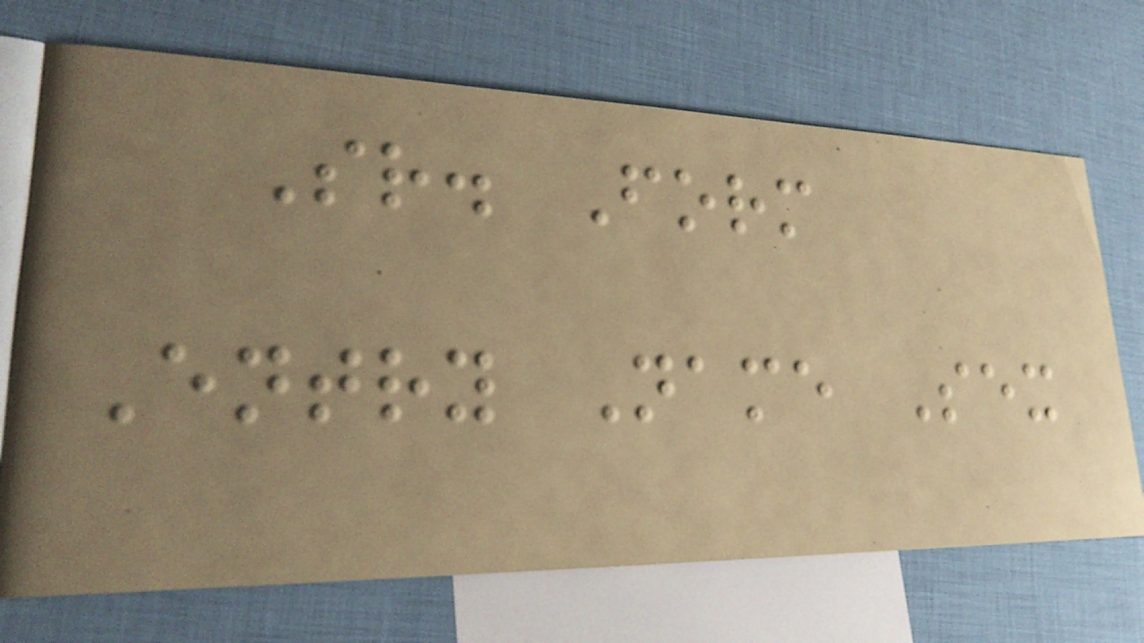Sr. Form
Entry Name Sex
